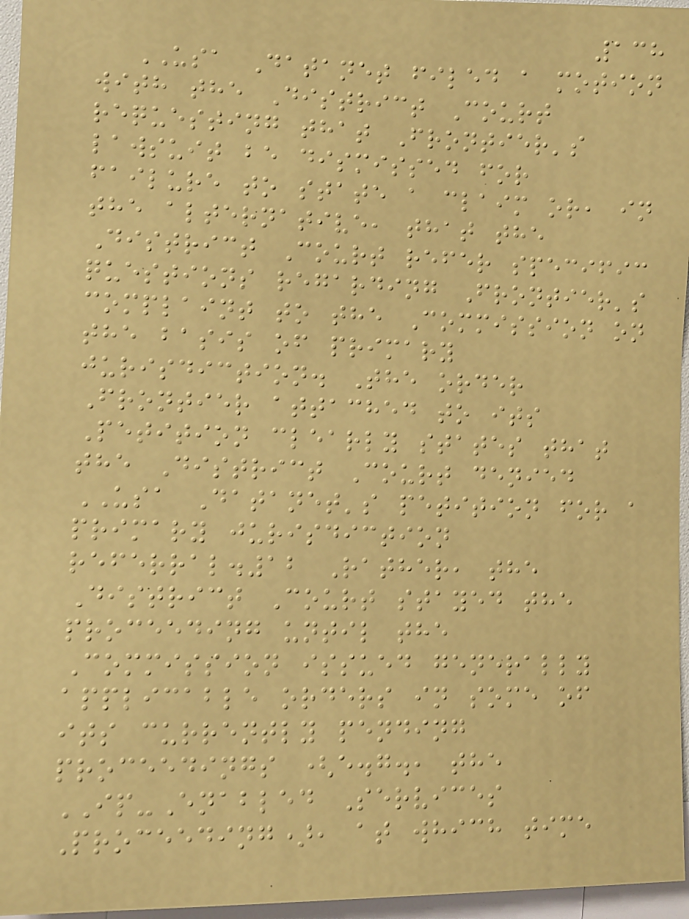138
USA Datanet filed a motion
with the District Court
requesting that Frontier's
lawsuit be dismissed for
failure to state a claim or, in
the alternative, that the
District Court refer specific
questions regarding Frontier's
complaint to the Commission on
the basis of primary
jurisdiction. The order
Frontier attached to its
Petition clearly states that
the District Court denied
USA Datanet's petition for a
primary jurisdiction
referral.12 Rather, the
District Court stayed the
proceeding until the
Commission issued generally
applicable orders in some of
its currently pending
proceedings (e.g., the
IP-Enabled Services
Proceeding), at which time
